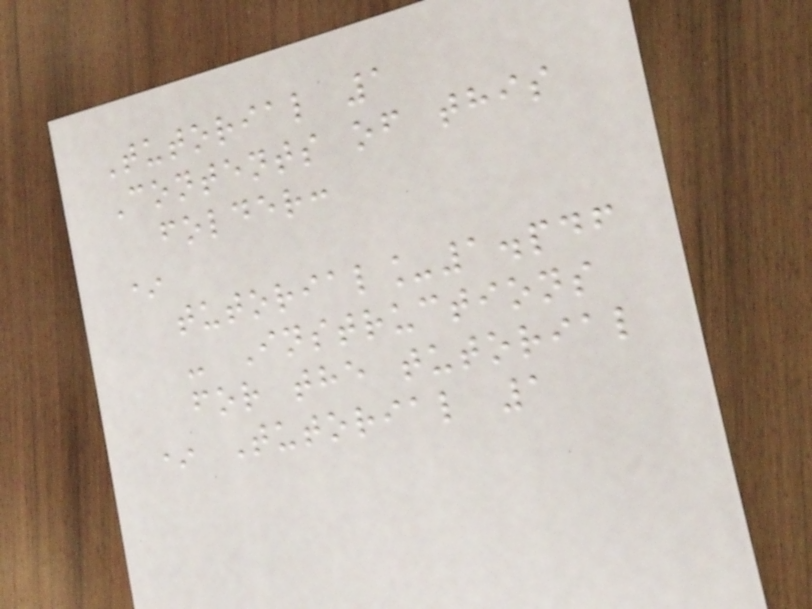Tutorial 1
Contents of this
folder:
*
tutorial_1.pdf
- Instructions
for the tutorial
* Tutorial 1
